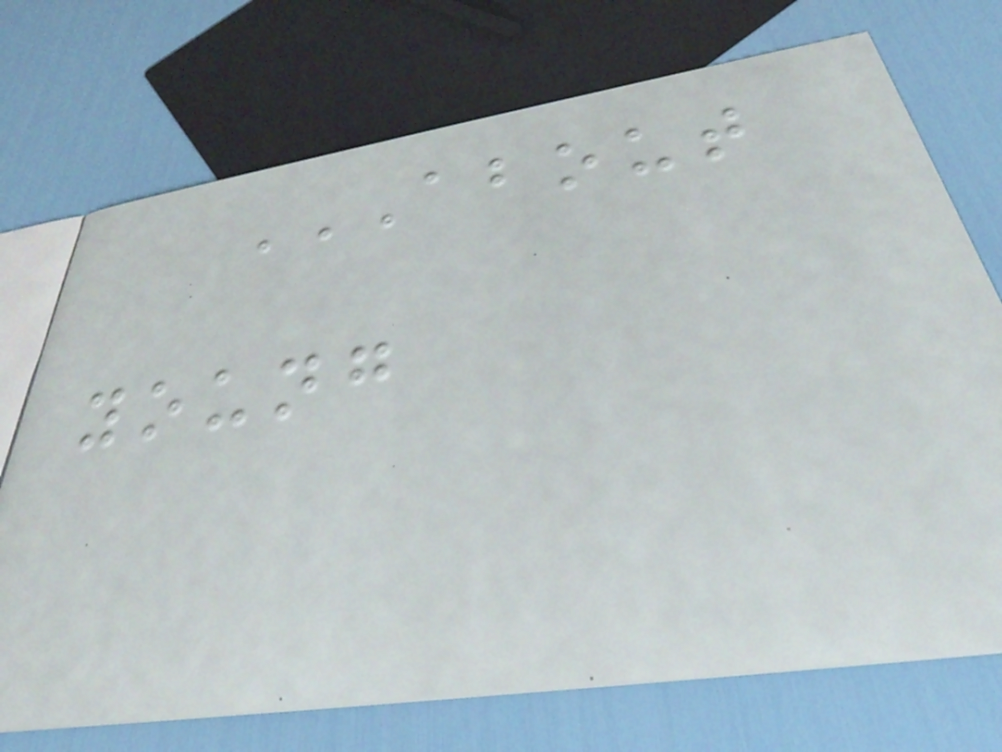ABOUT
YOUNG
